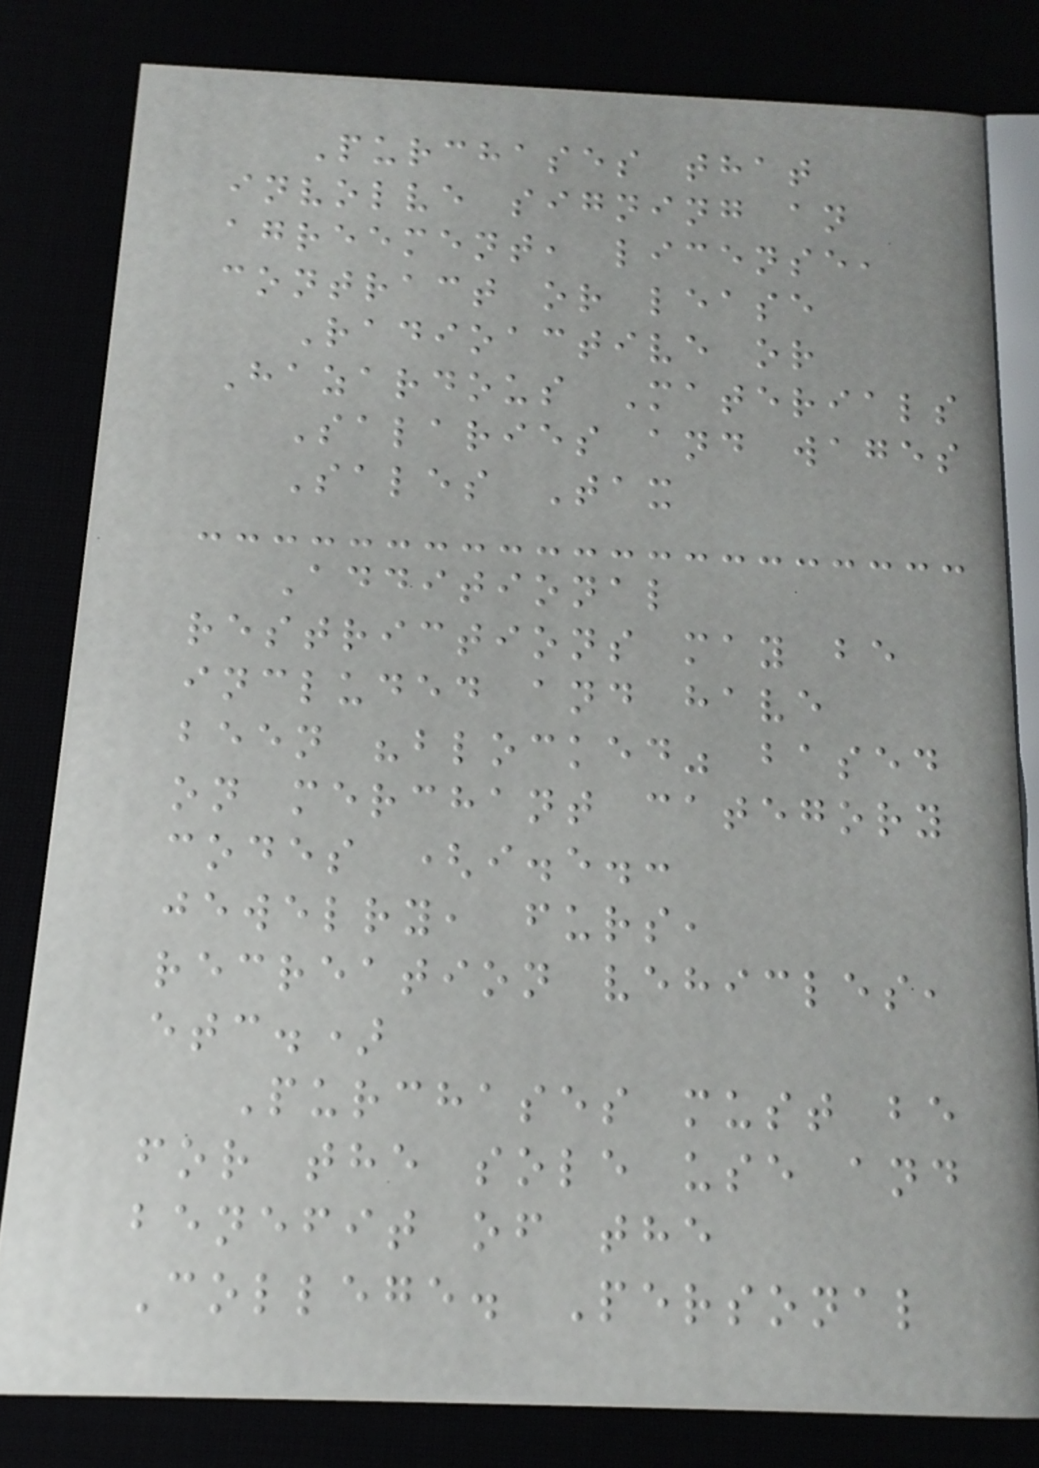Purchases that
involve signing an
agreement, license,
contract or lease
Radioactive or
Hazardous Materials
Salaries and wages
Sales Tax
Additional
restrictions may be
included and have
been "blocked" based
on merchant category
codes (i.e.:
jewelry, furs,
recreation vehicles,
etc.)
Purchases must be
for the sole use and
benefit of the
College. Personal
